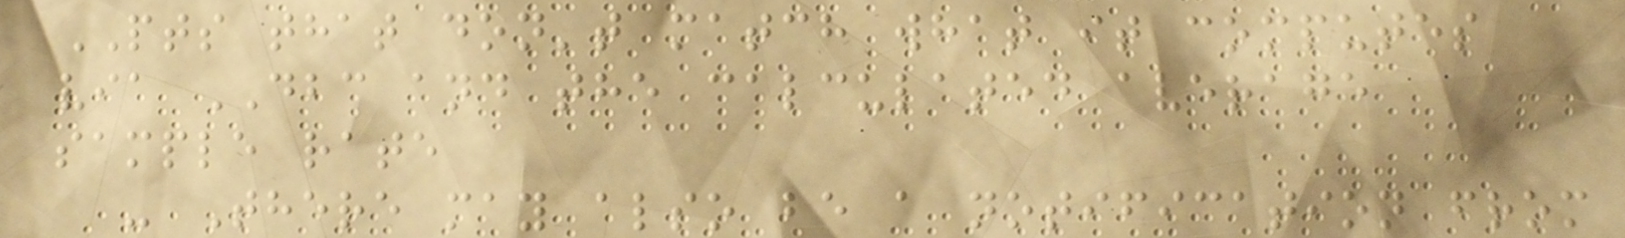PTS that don't match what it computes
via DBC and the calculated average
sample rate
- There may also be a notification from
